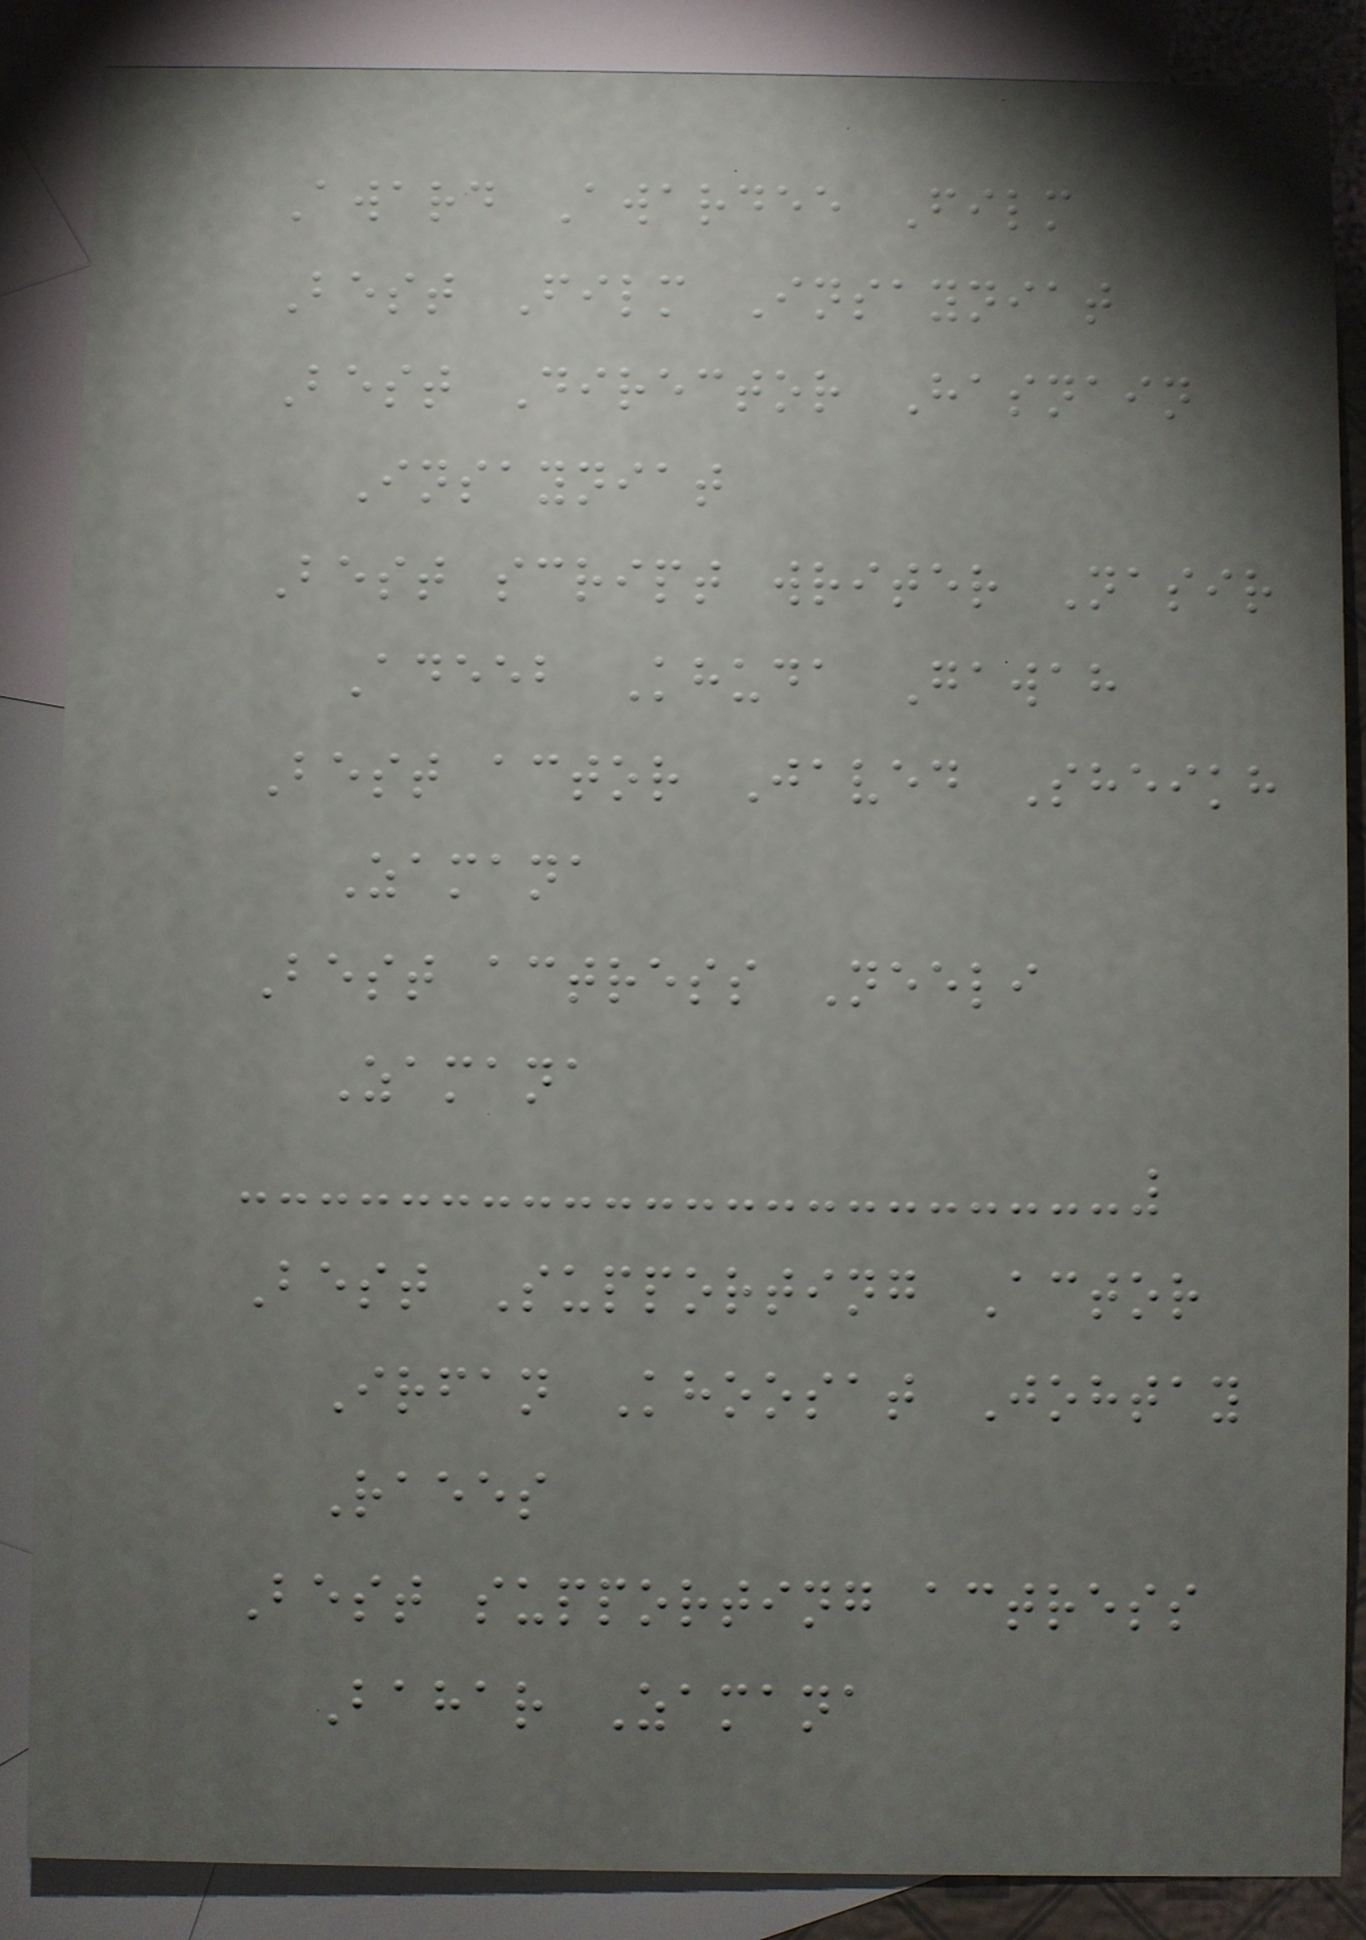Award Awardee Film
Best Film Insayniat
Best Director Hasnain
Insayniat
Best script writer Nasir
Adeeb Khuda Gawah
Best actor Javed Sheikh
Zamana
Best actress Neeli
Zamana
Best Supporting Actor
Irfan Khoosat Johtay
Raees
Best supporting actress
Bahar Zamana
